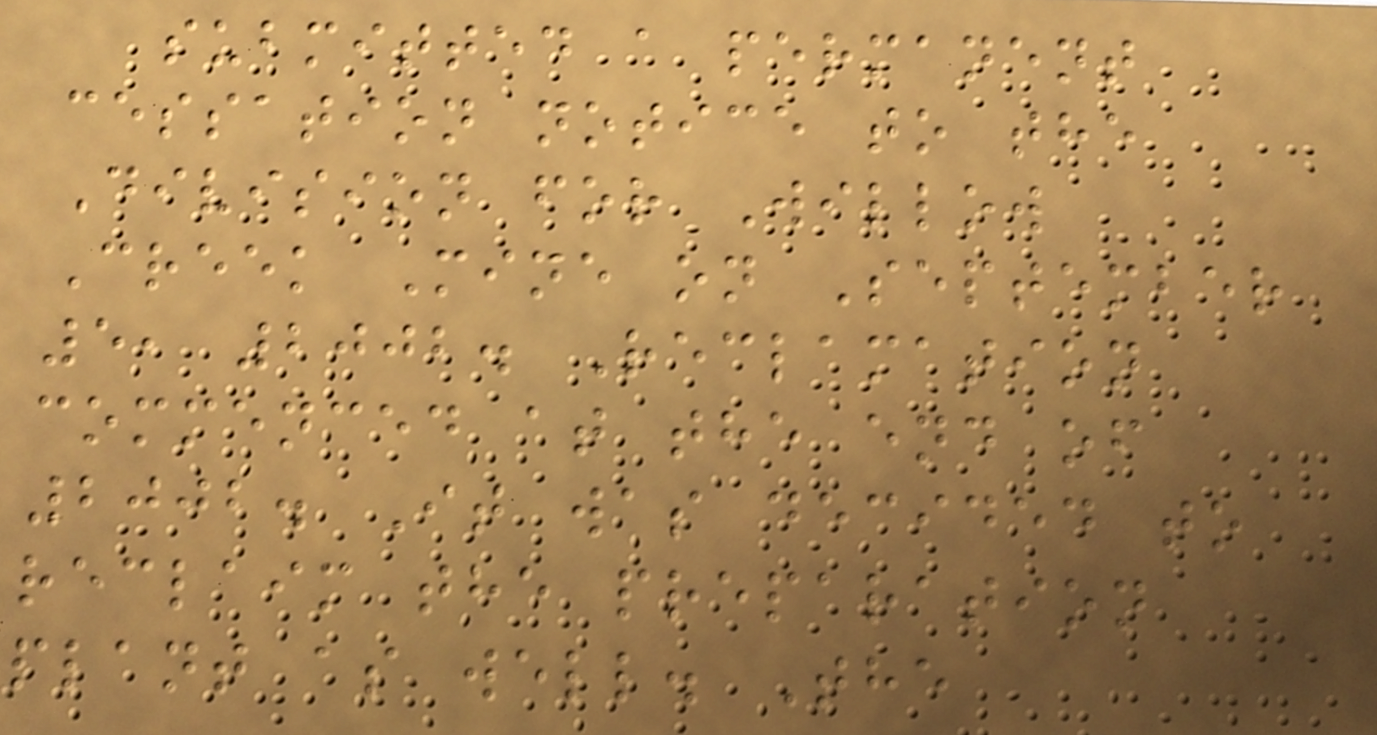submitted a permanent
cessation notice to the
Division for Willow
Creek Mine on September
5, 2002. Reclamation
commenced at the end of
2002. It was decided to
reclaim the preparation
plant as well. The
